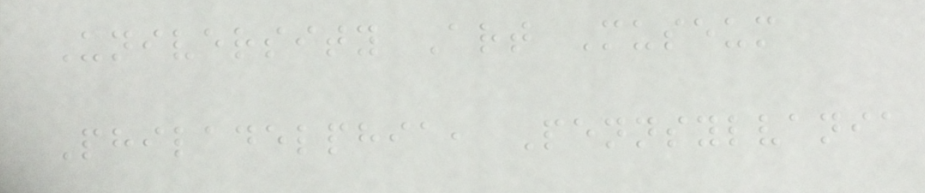University Art Museum
Philadelphia, Pennsylvania
